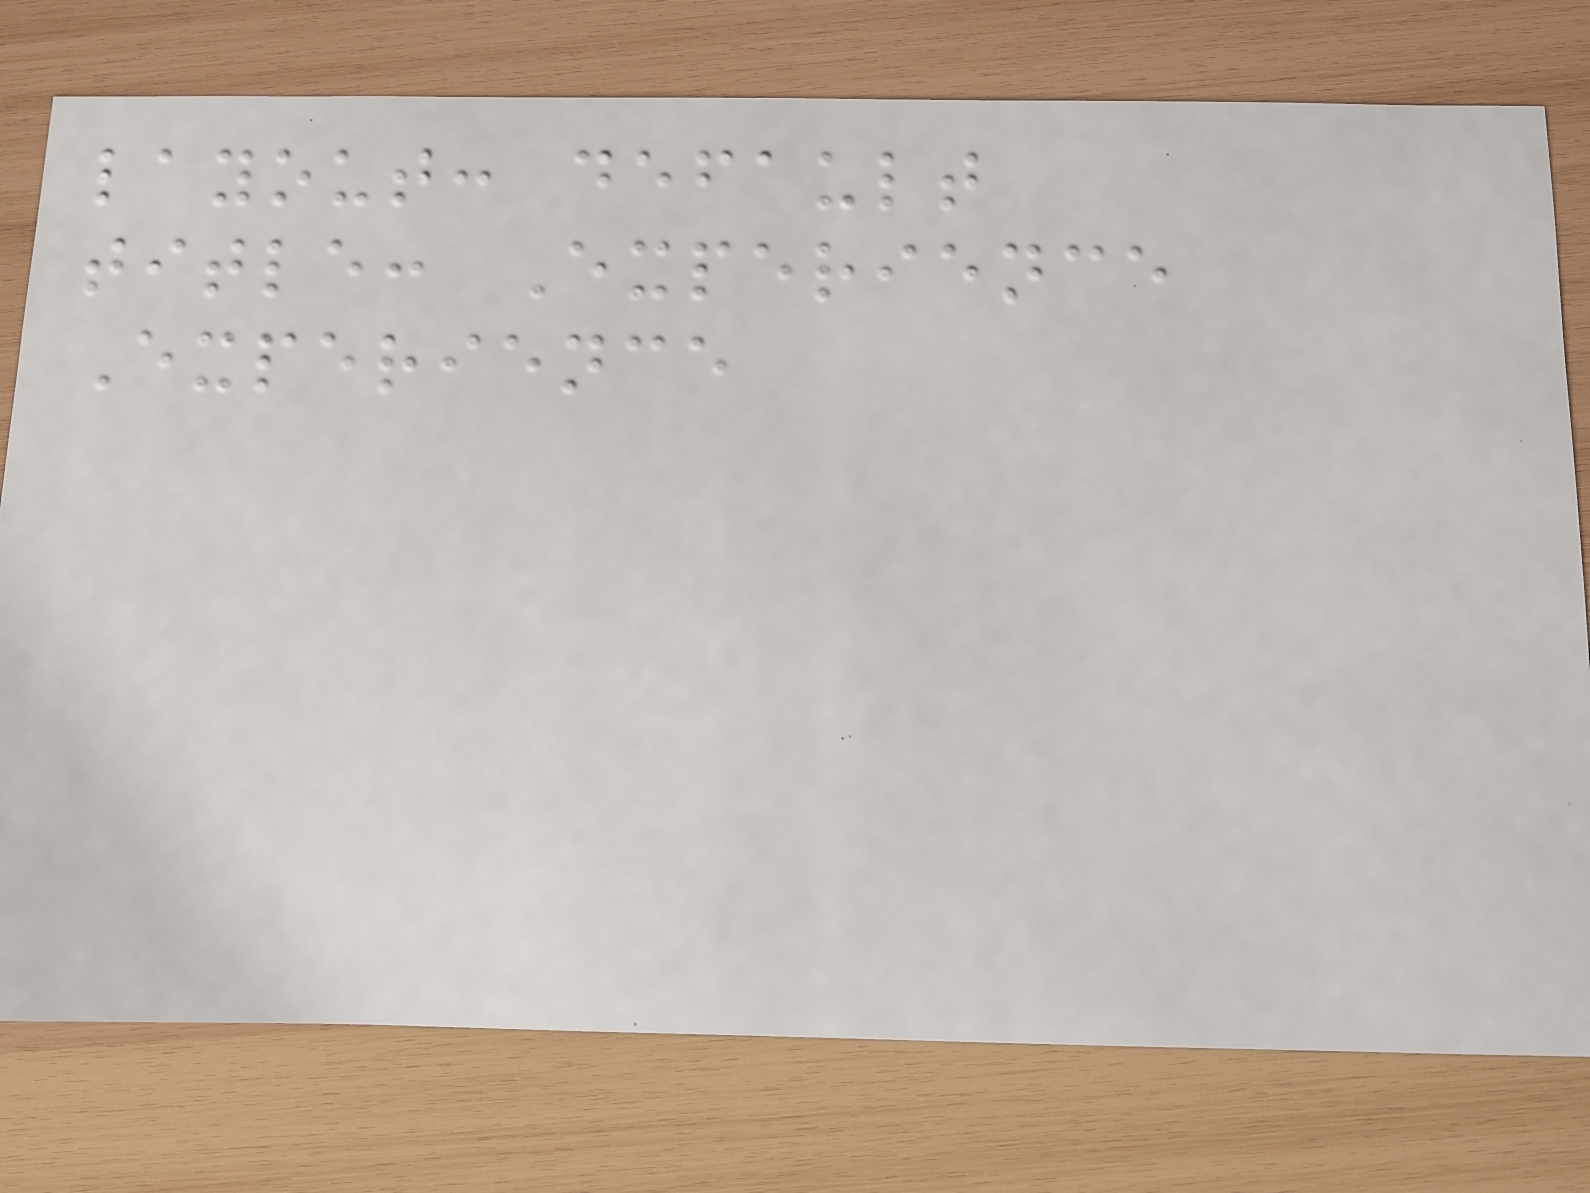layout: default
title: Experience
Experience
